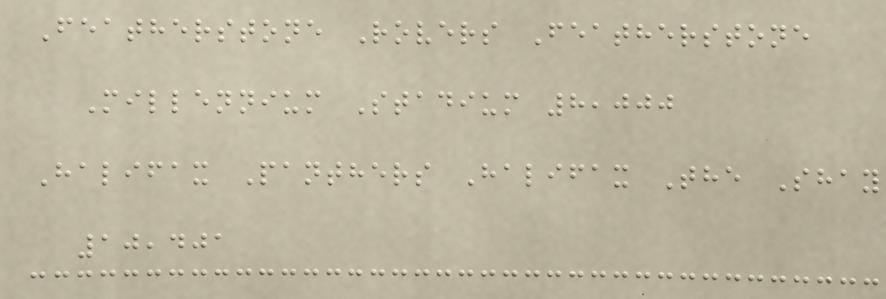Featherstone Rovers Featherstone
Millennium Stadium 8,000
Halifax Panthers Halifax The Shay
10,401
